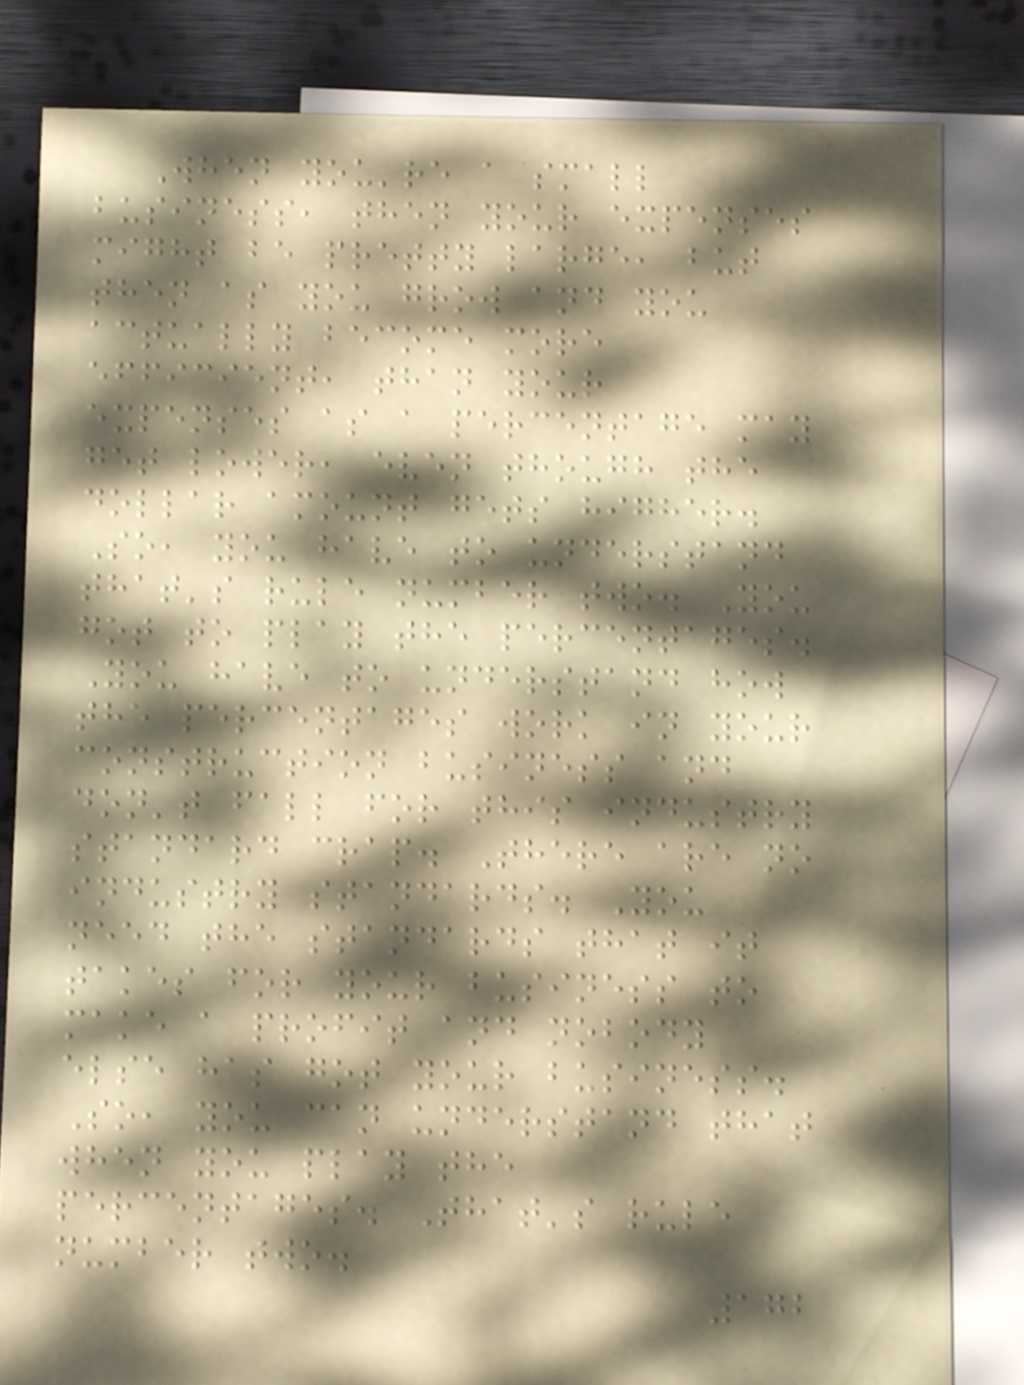When you're a small
business, then your expenses
might be pretty large, but
then as you grow and you
actually become more
efficient, than your
expenses as a percentage may
get lower, even though the
dollar amount gets higher.
So, you have to understand
that's rule number two. You
got to play the percentages.
You have to understand how
the percentages work in your
construction business and
don't fall for this industry
standard crap. There are no
industry standards. You
need the standards that it
takes for your business to
make a profit and nobody
else has got your business.
So, you can understand that
when you play the
percentages. That's rule
number two.
172
